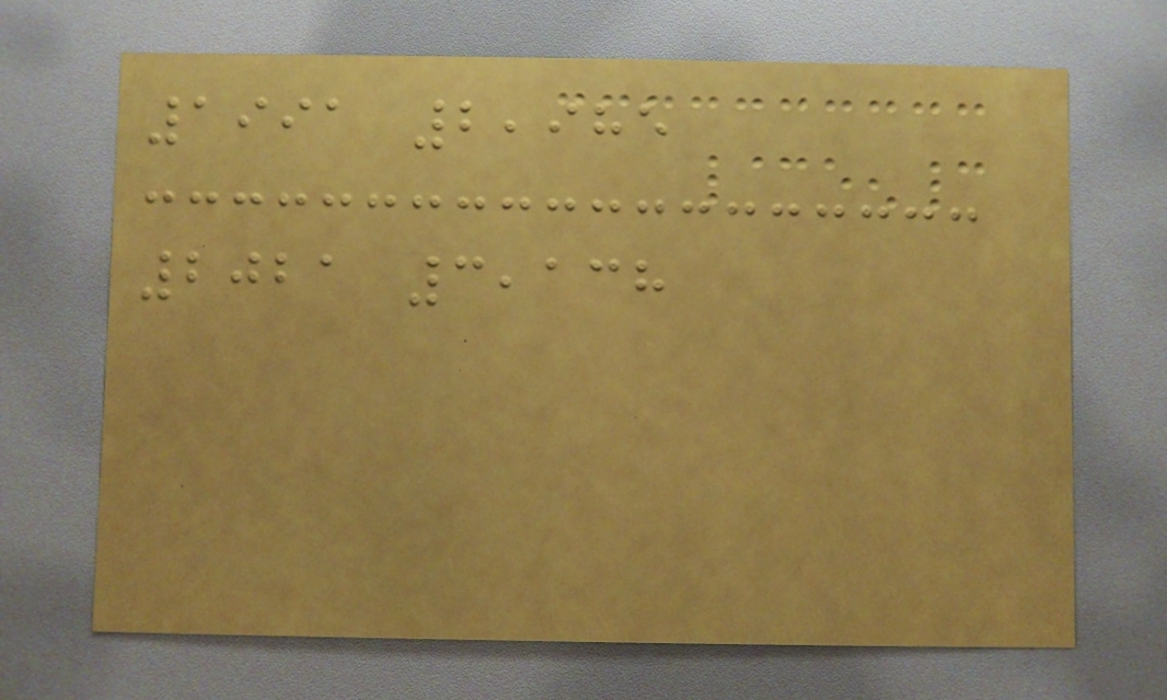1991 2,985
2021 3,138
